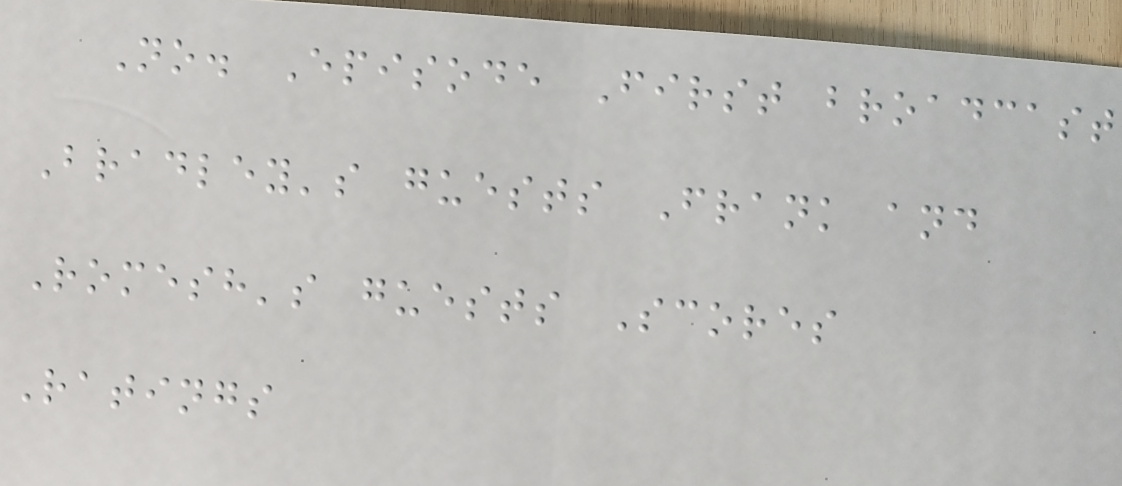No. Episode First broadcast
Bradley's guests Frank and
Romesh's guests Scores
Ratings
